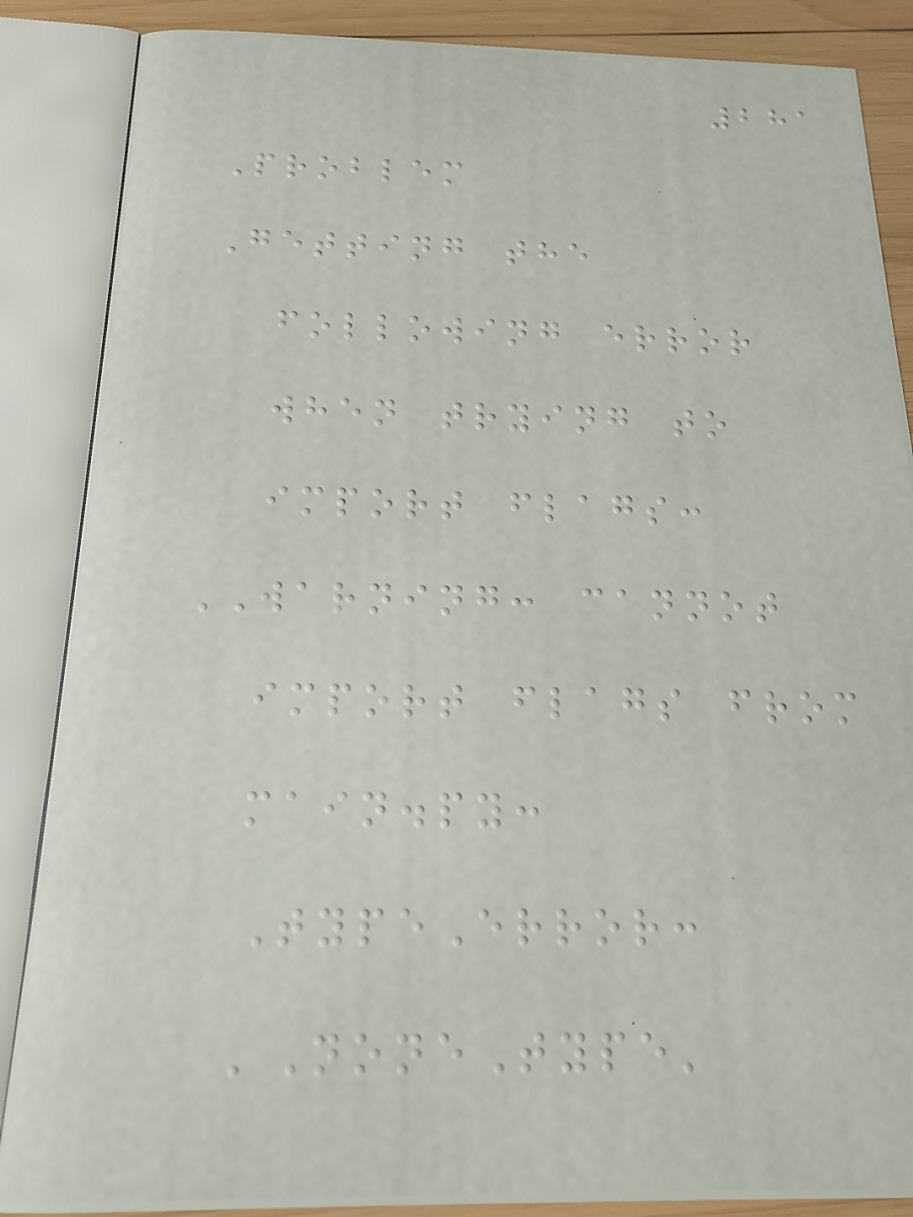281
Problem
Getting the
following error
when trying to
import flags:
WARNING: cannot
import flags from
main.py:
TypeError:
'NoneType'
